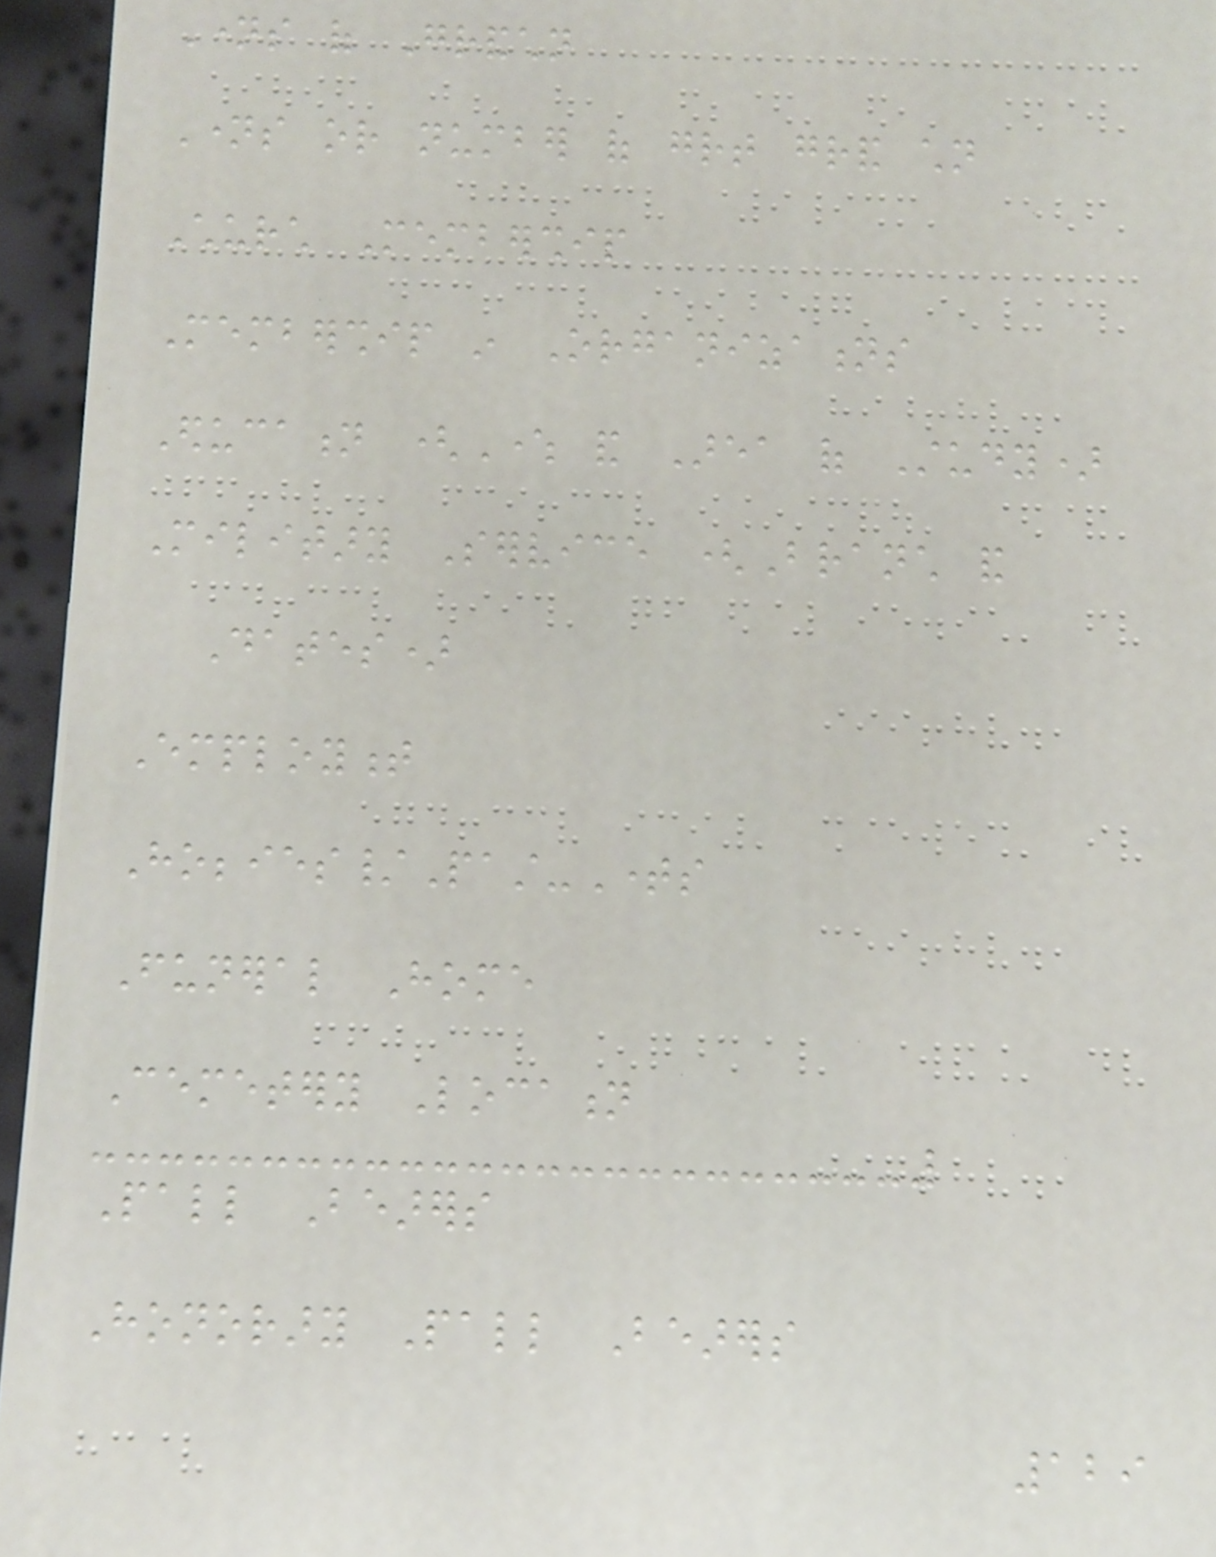Names of Grandchildren
Names or number of great grand children
Church Membership
Membership in Organizations
Education (Where and Area of Study)
Military Service (Branch and
Dates)
Employment
Hobbies/Past-Times
Funeral Home
Cemetery Location
Pall Bearers
Honorary Pall Bearers
129
